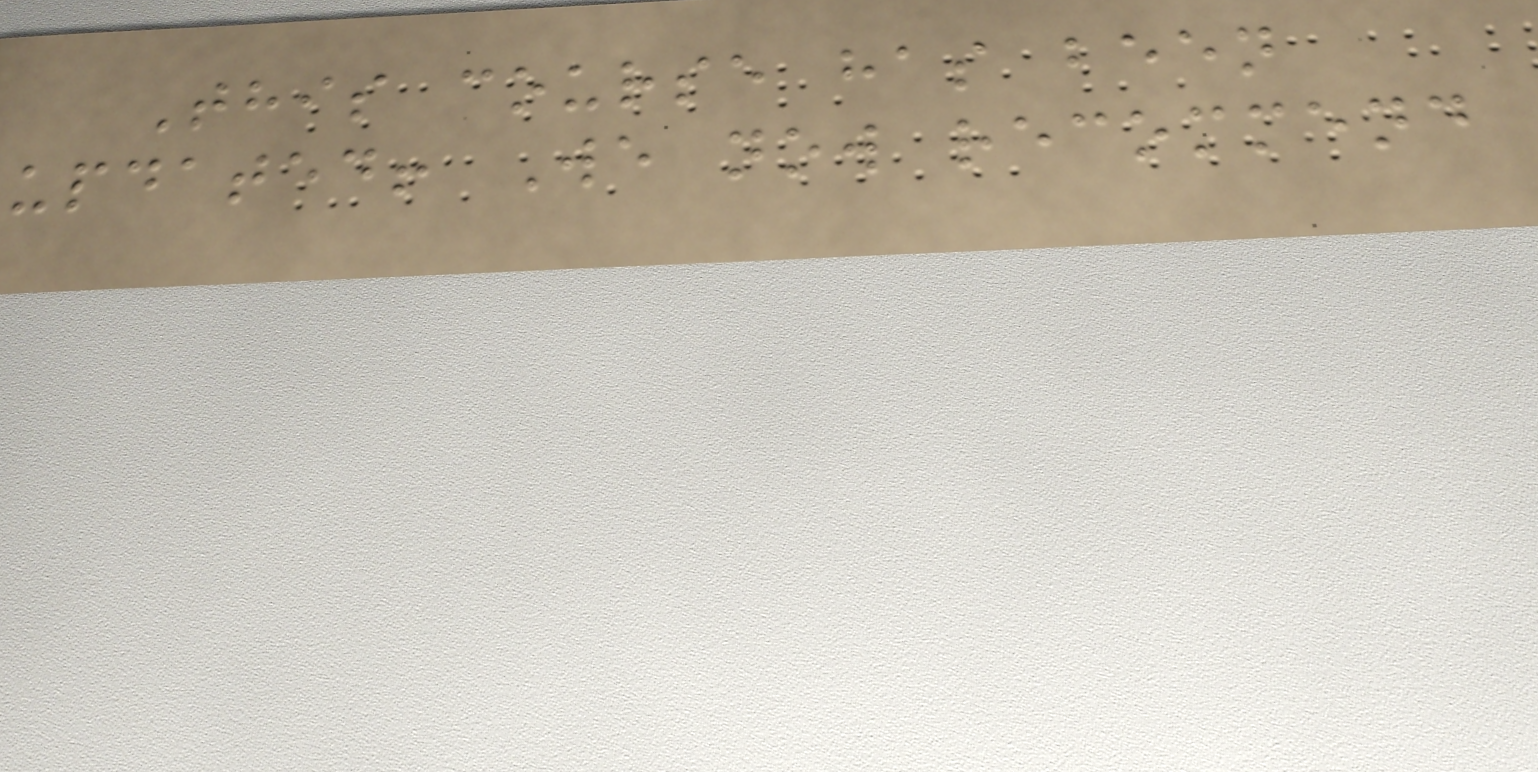This course has been
updated! We now recommend
